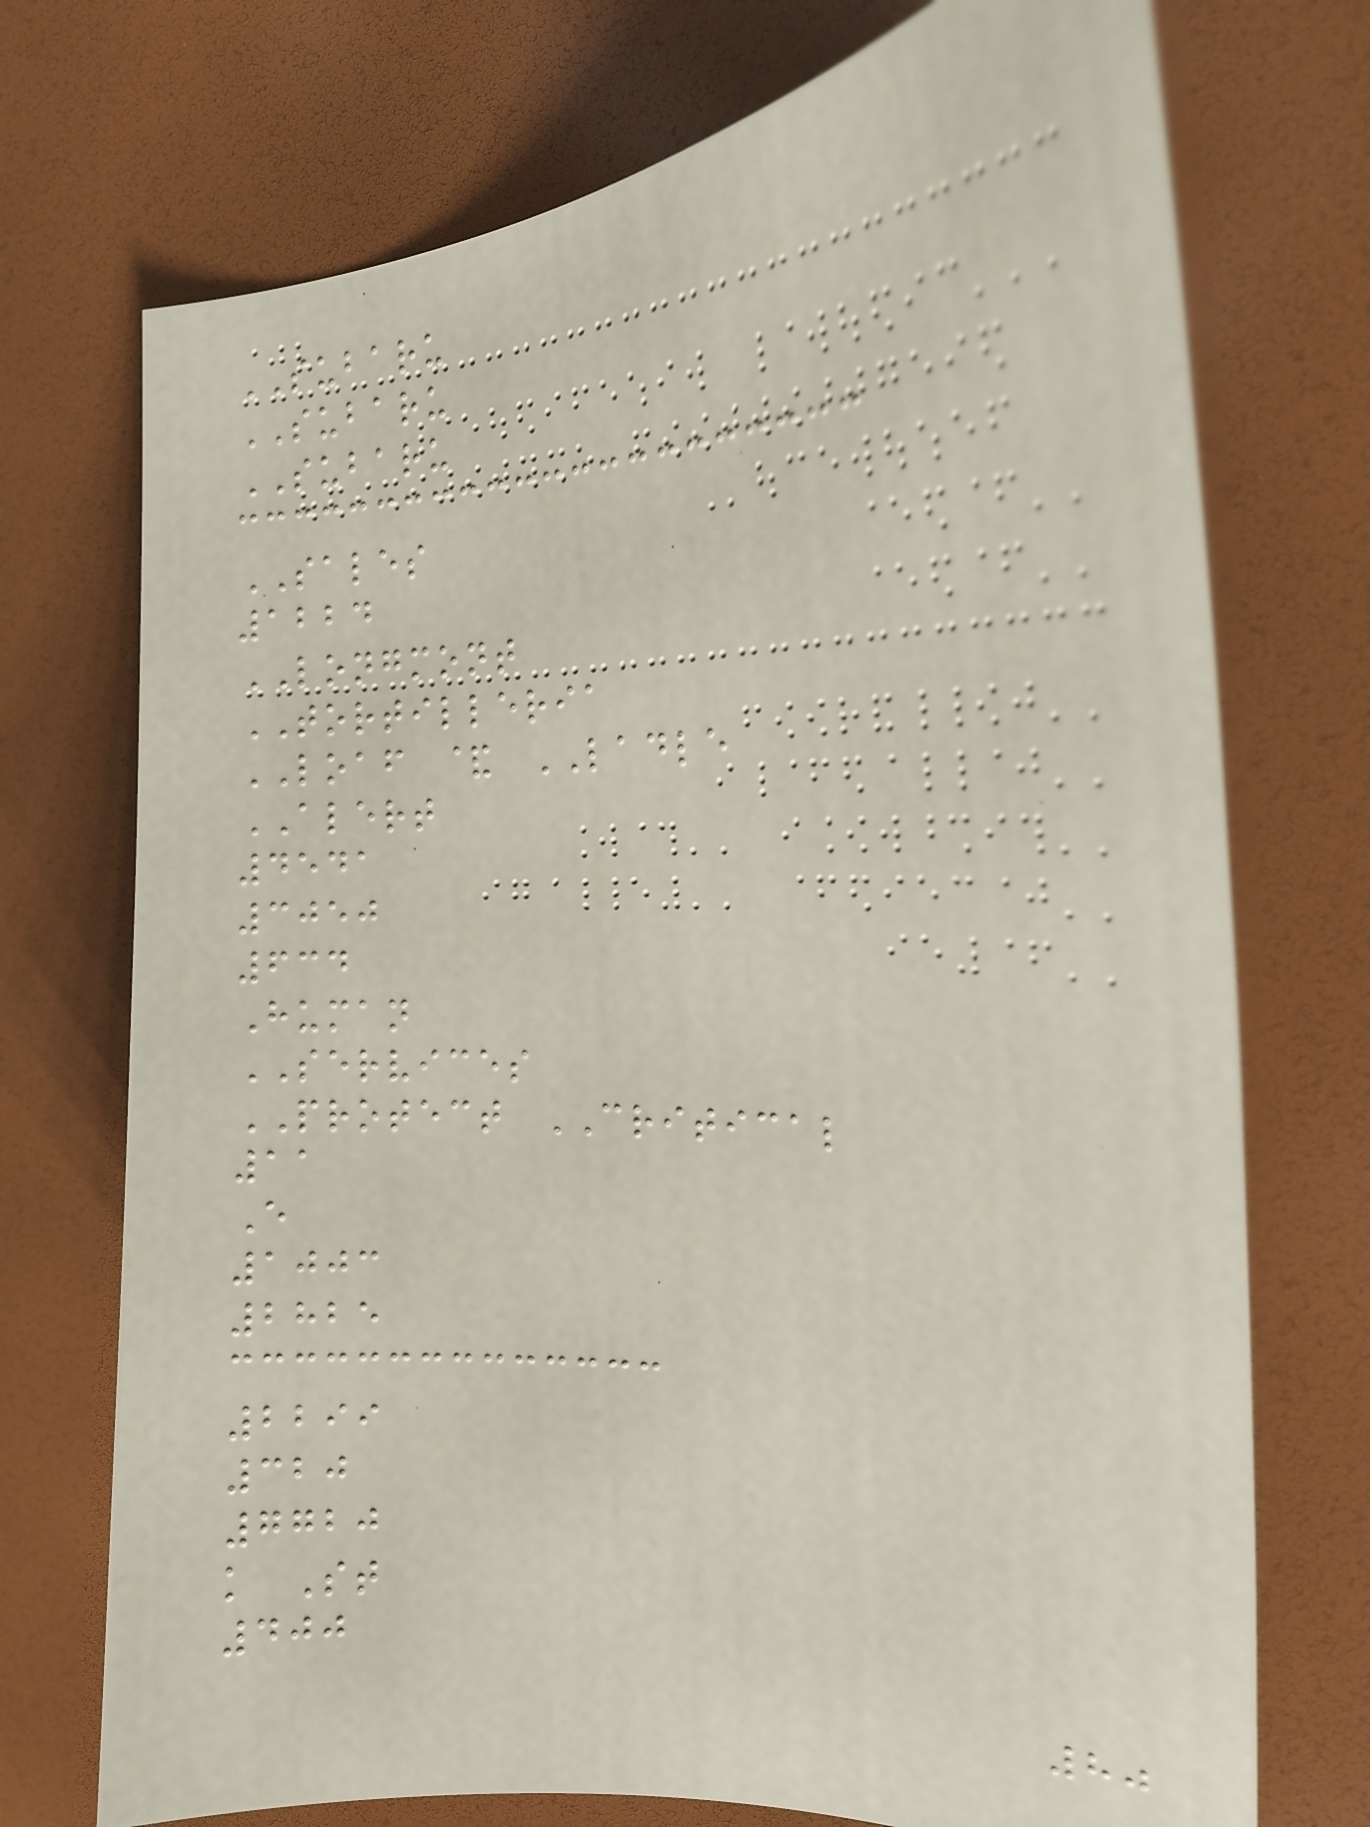SUBARU
SUBARU
SUBARU
SALES
1224
LONGMONT
TORTILLERIA
LOAF & LADLE
ALERT
4541
3050
634
Human
SERVICES
PROTECT CRITICAL
11
E
1003
2825
2299
320
7720
k St
400
80
